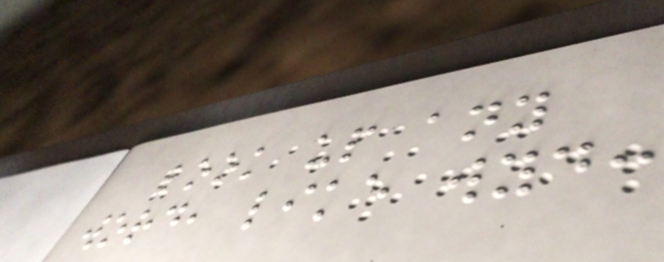look up any
word, like wyd:
